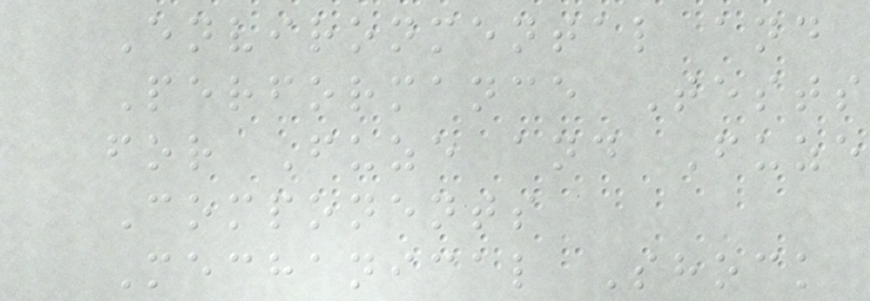Environmental and
Performance Tests
for Fuze and Fuze
Components
Mechanical Shock
